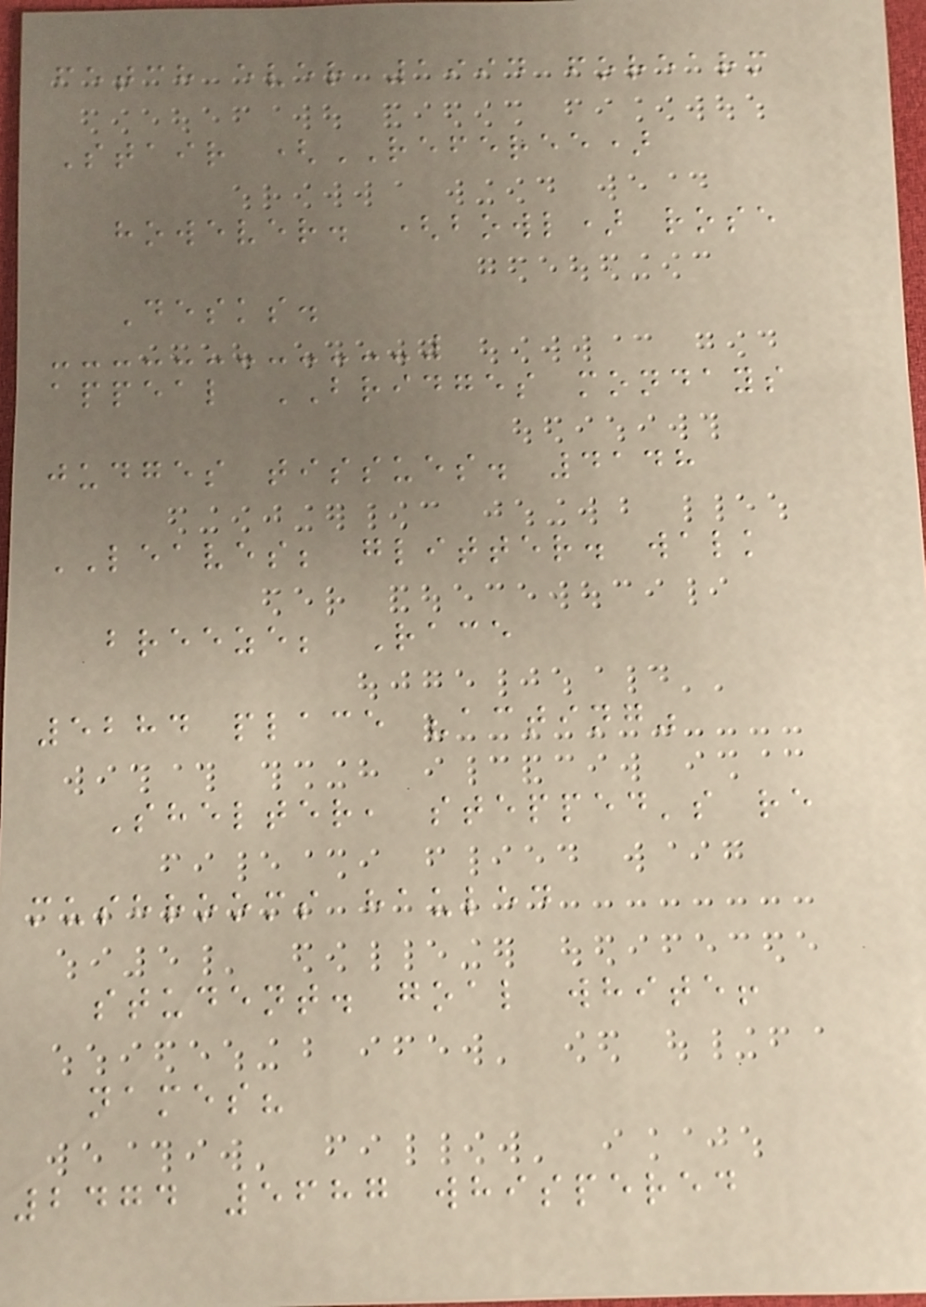fetch ever 1994 forearm
Stair (REFEREE)
however. (bowl) rose
Desks.
appeal BRIDGES mondays
judges tissues. 4148
LEAVES; glitter. walk
breeze; Race
5284 place "acting"
Shelter, stepped's re
mushrooms hauled
student. goal white!
names?
2474 5687 whispered
